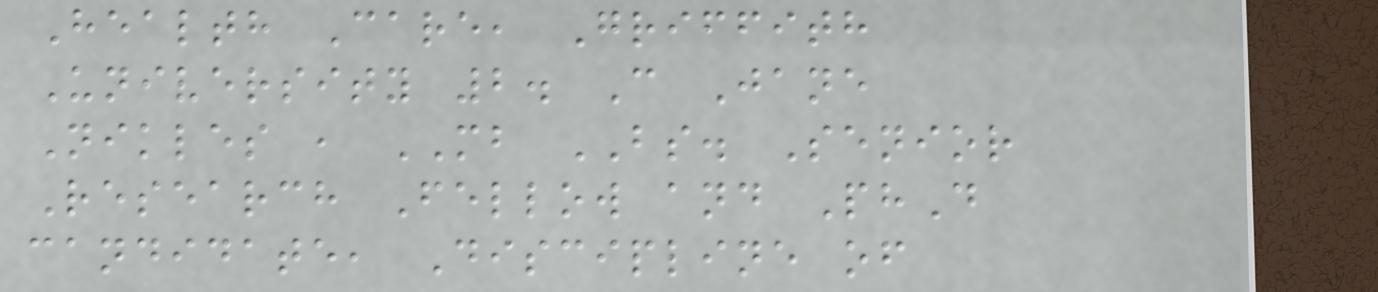Health Care, Griffith
University 2. C Jane
Nikles , MB BS. Senior
Research Fellow and PhD
candidate, Discipline of
